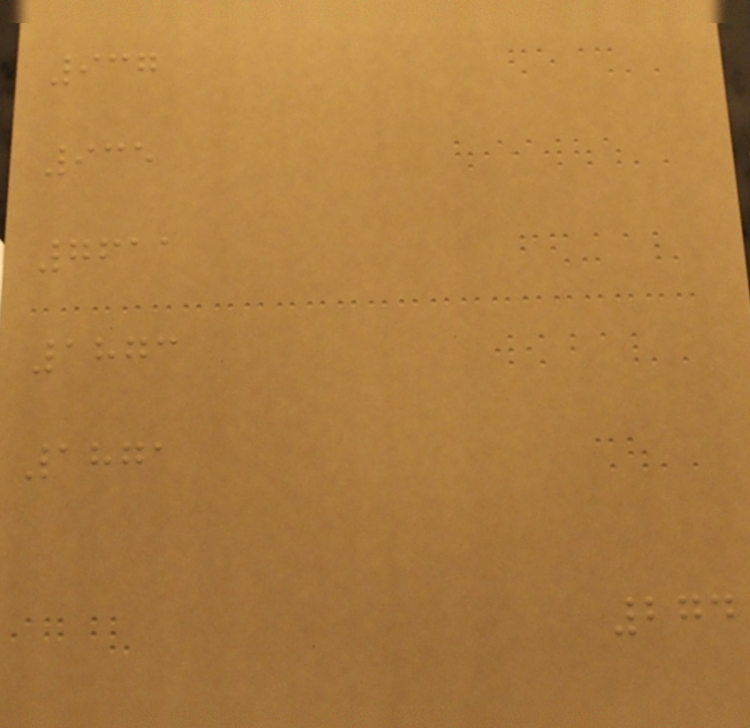937
935
7611
1873
1871
274
